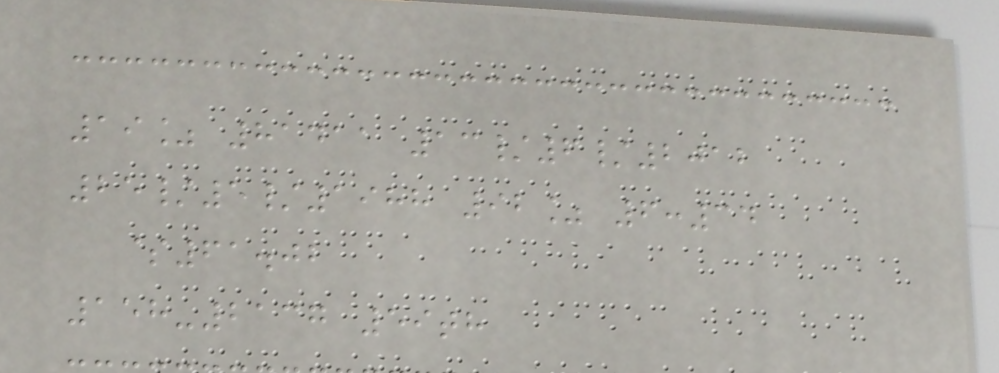19% 81411 13/6/2012
25/5/1988 92% 6:34
$61.02
158-2137 59th
